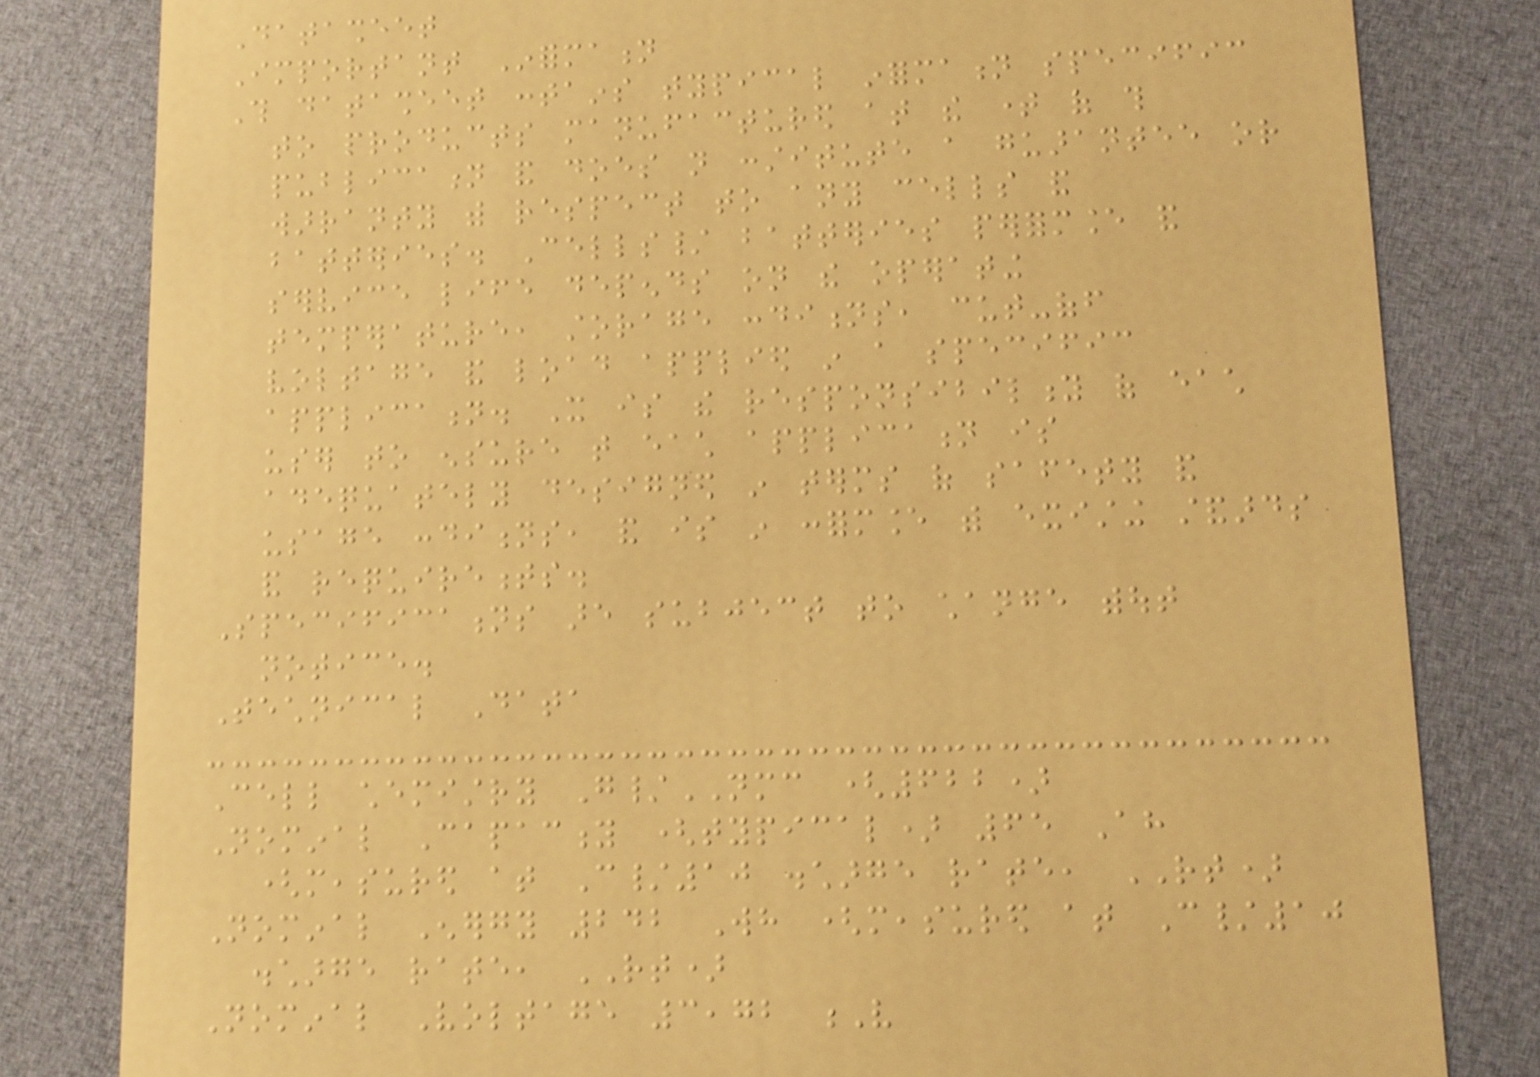Datasheet
Important Information
This datasheet contains typical information specific
to products manufactured at the time of this
publication and does not constitute a guarantee or
warranty with respect to any cells and
batteries. Cells/ batteries performance and
service life depends on the operating
temperature, storage conditions, cut-off
voltage and load applied in a specific
application. It is the responsibility of each
user to ensure that each application is
adequately designed in terms of safety and
usage conditions, and is in conformance with existing standards
and requirements.
Specifications are subject to change without
notice.
Technical Data
Cell chemistry G/NMC (622)
Nominal Capacity (typical) 65 Ah
(measured at C/10 discharge rate, RT)
Nominal Energy 242 Wh (measured at C/10
discharge rate, RT)
Nominal Voltage 3,72 V
